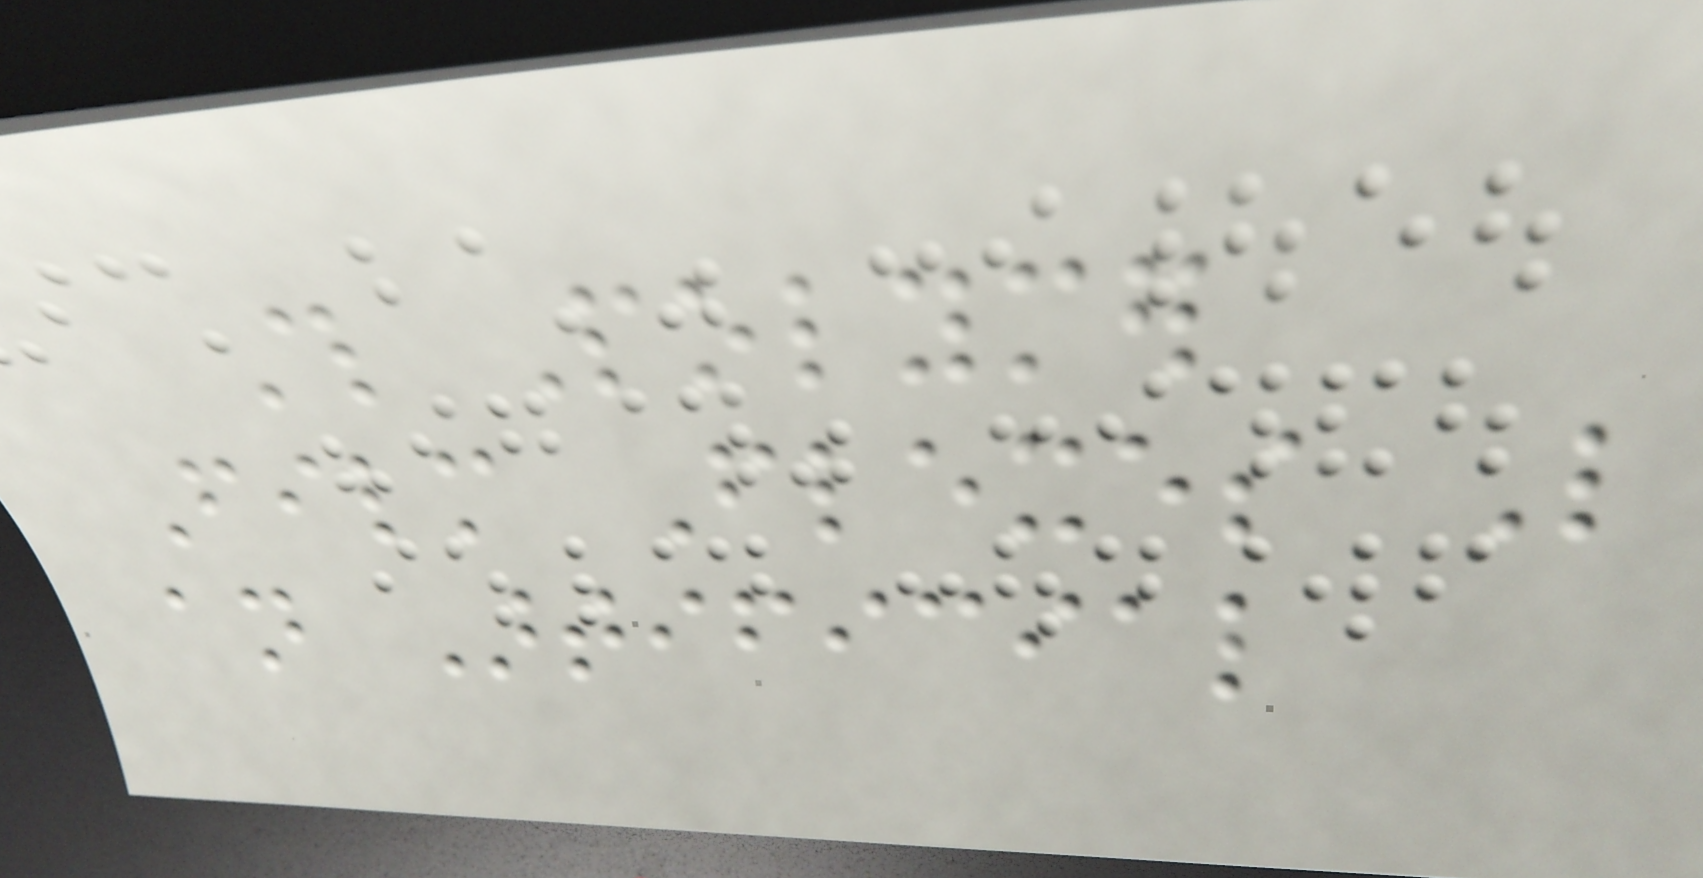This Polymer
Film Flexes Like
an Artificial
